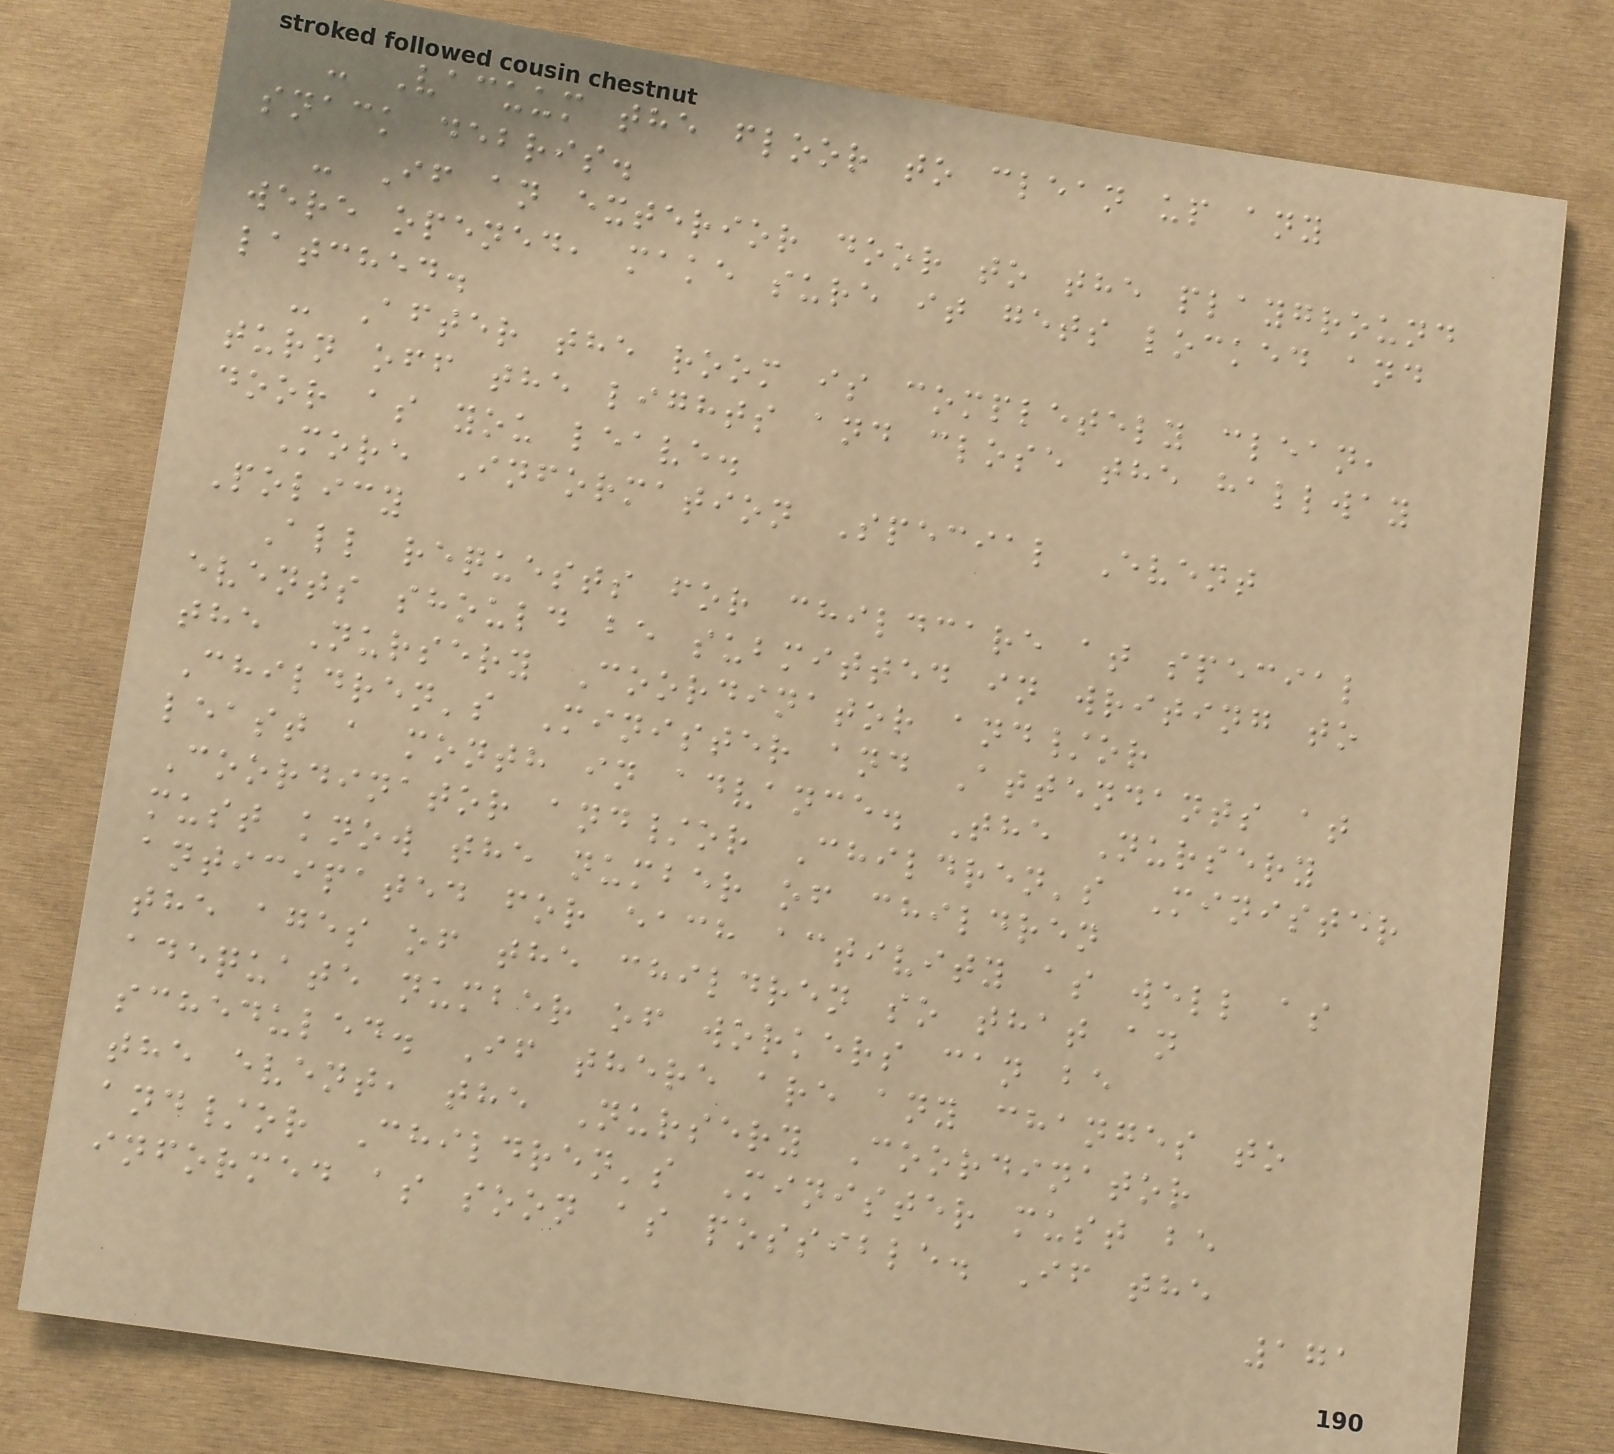- Vacuum the floor to clean up any
snack debris.
- If an exterior door to the playground
were opened, make sure it gets locked and
latched.
- After the room is completely clean,
turn off the lights and close the hallway
door as you leave.
More Information Special Event
Policy
All requests for childcare at special
events should be submitted in writing to
the Nursery Coordinator and/or
Children's Minister and Attendants at
least a month in advance. The Nursery
Coordinator and/or Children's Minister
must know the number of children
anticipated for each activity as well as
the ages of the children so that an
adequate number of workers can be
scheduled. If there are any changes to
the event, the Nursery Coordinator
and/or Children's Minister must be
informed as soon as possible. If the
171
